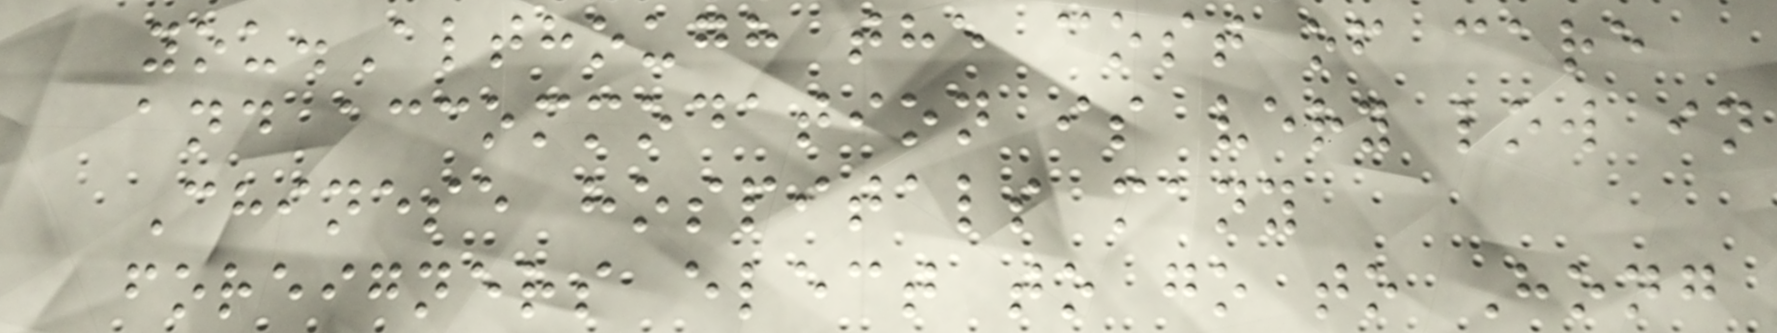you.Although the cost of care
and accommodation is very low in
Chinese hospitals many
foreigners elect to go to Hong
